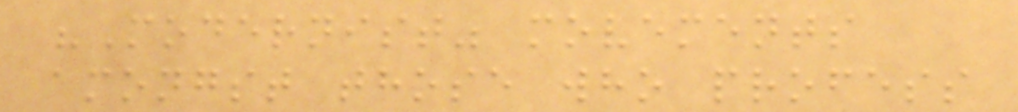"Modernist" movements
amongst those who profess
